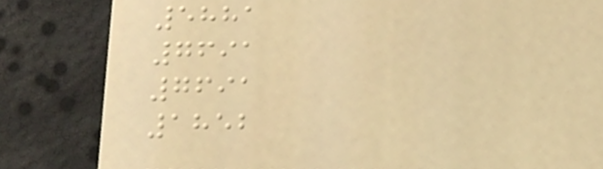5881
7691
7691
1852
